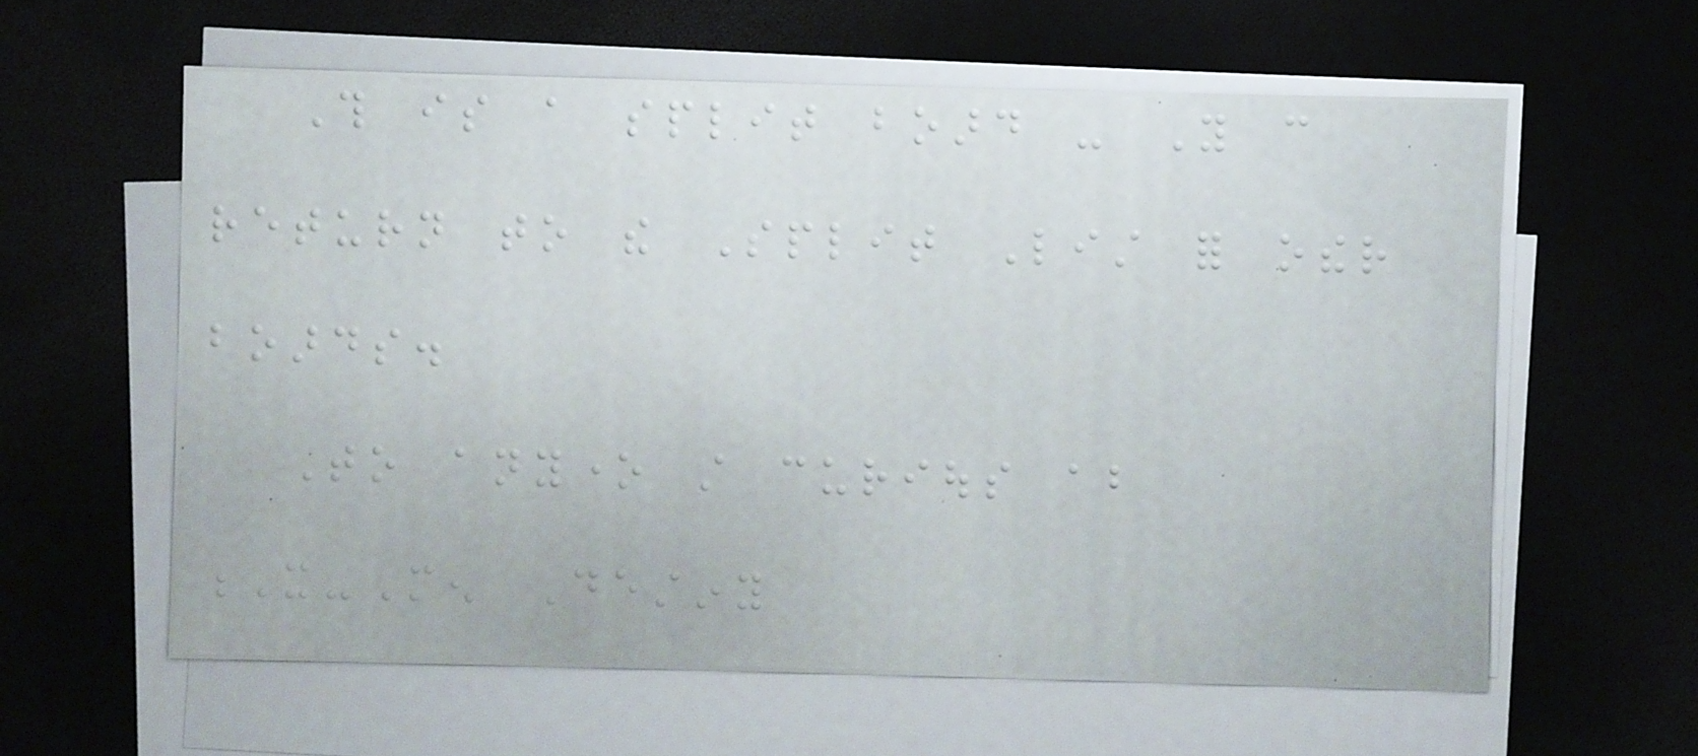This is a split board - You can
return to the Split List for other
boards.
To anyone still curious about
X-Men Destiny
